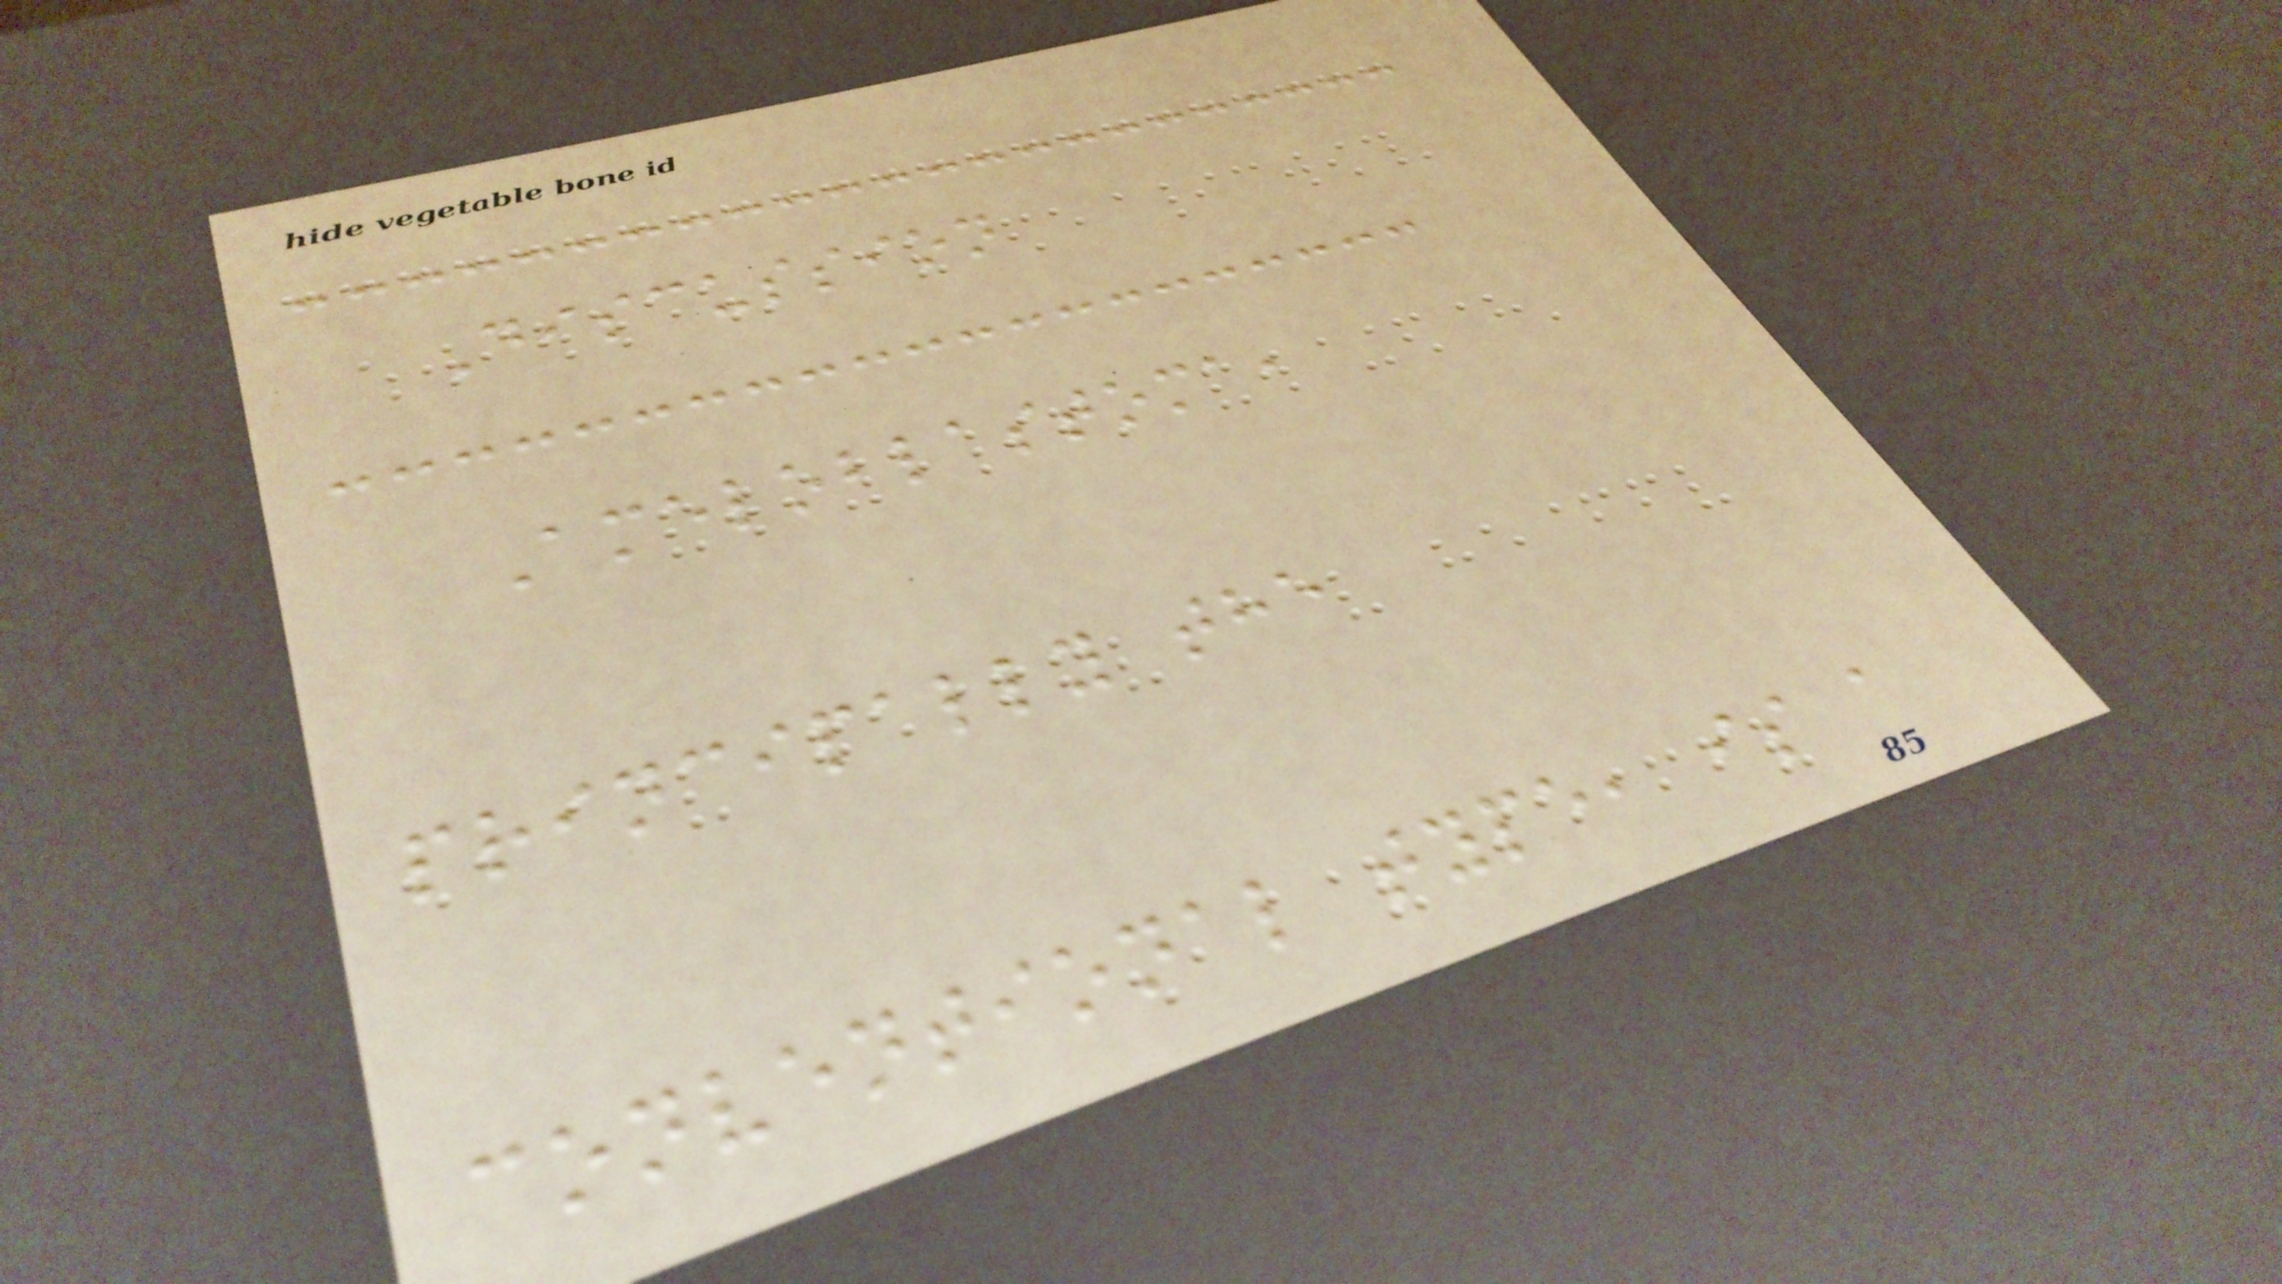Discussion
Ameloblastoma,
principally the
conventional type, is a
